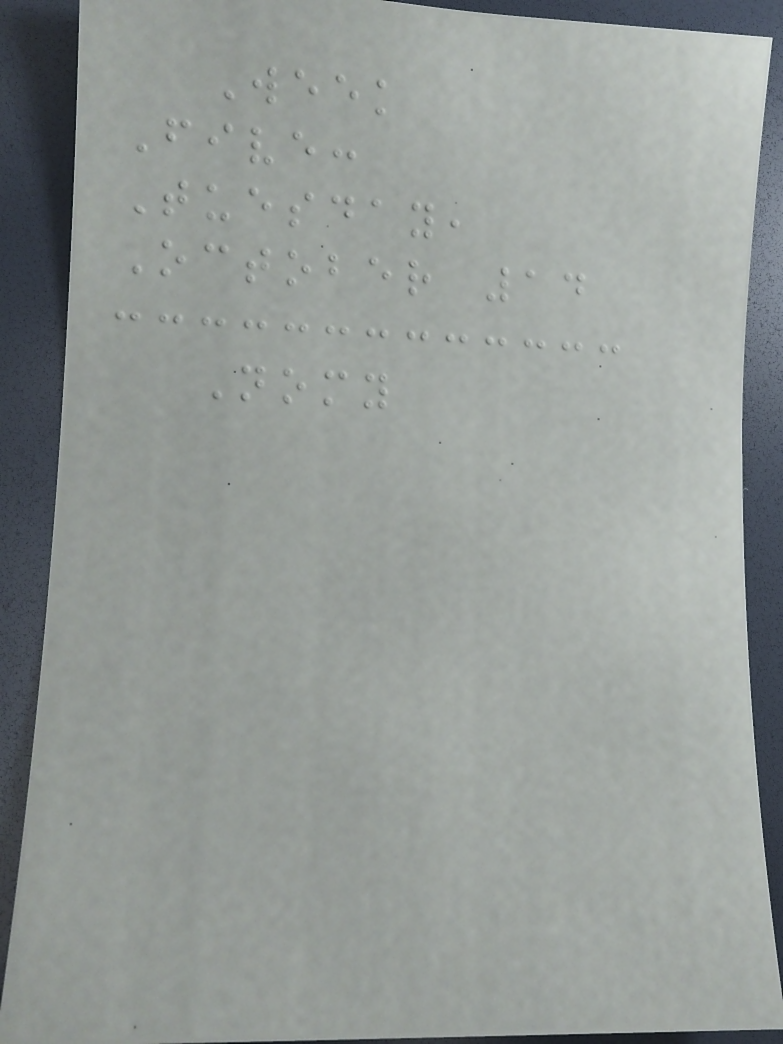Week
Five:
Tuesday,
October 14
Nomy
